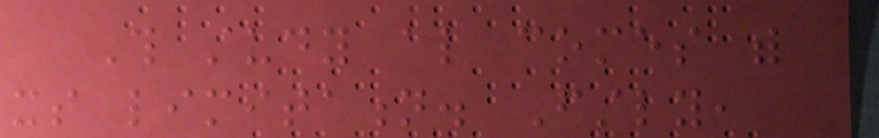This study also comes with
its limitation. Firstly,
